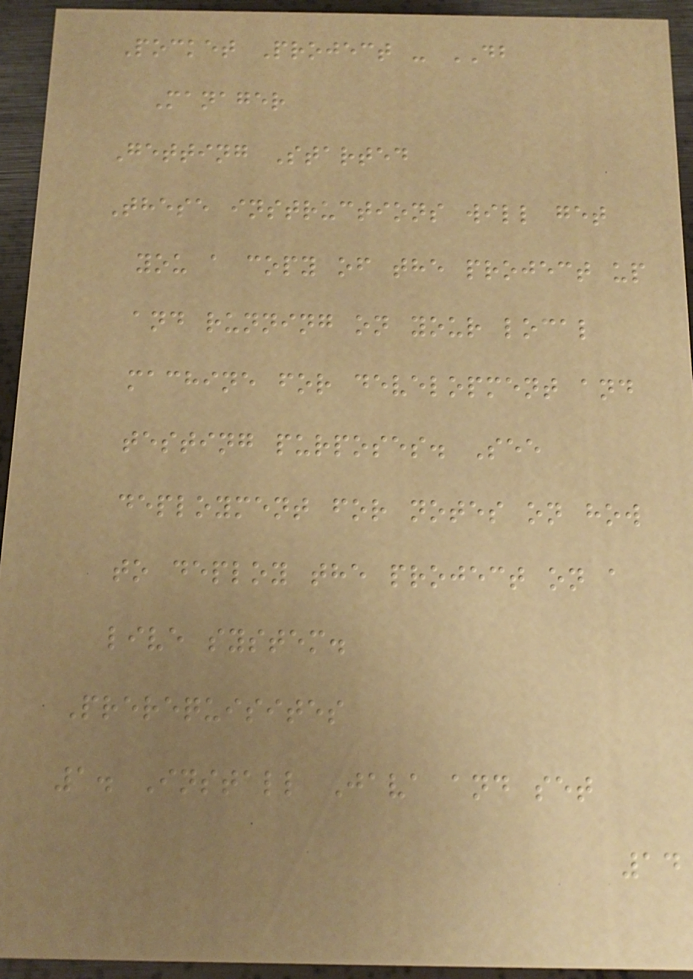Pocket Project - DB
Manager
Getting Started
These instructions will get
you a copy of the project up
and running on your local
machine for development and
testing purposes. See
deployment for notes on how
to deploy the project on a
live system.
Prerequisites
1. Install Java and set
14
